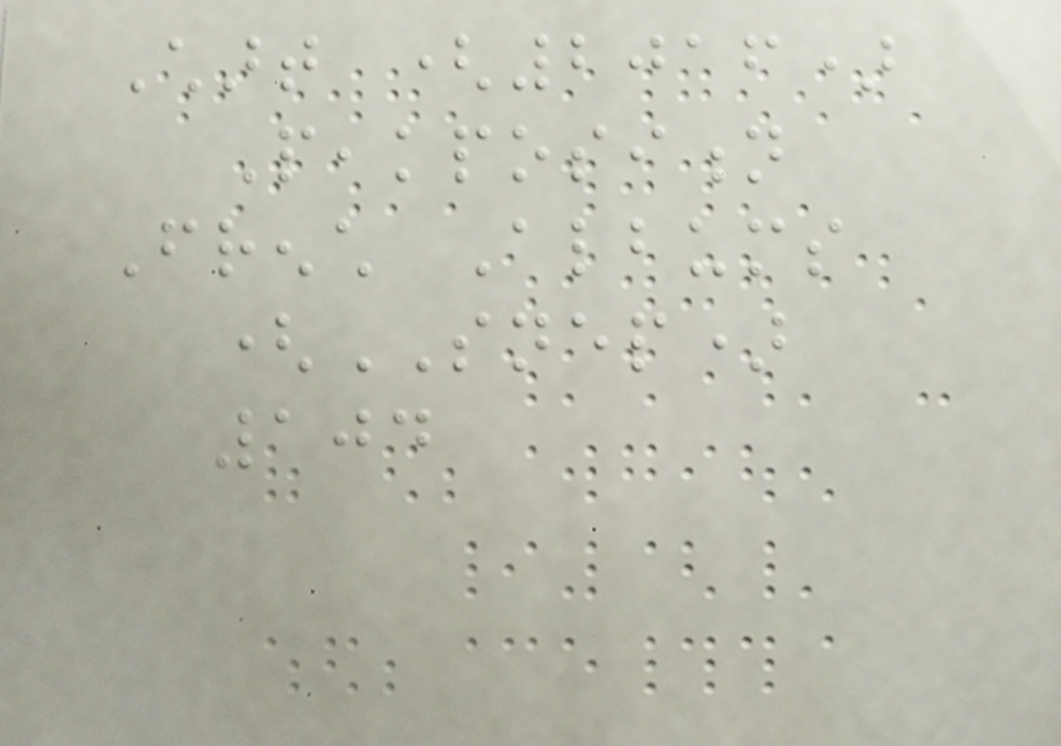Chart (2016)
Peakposition
French Albums
(SNEP)
104
